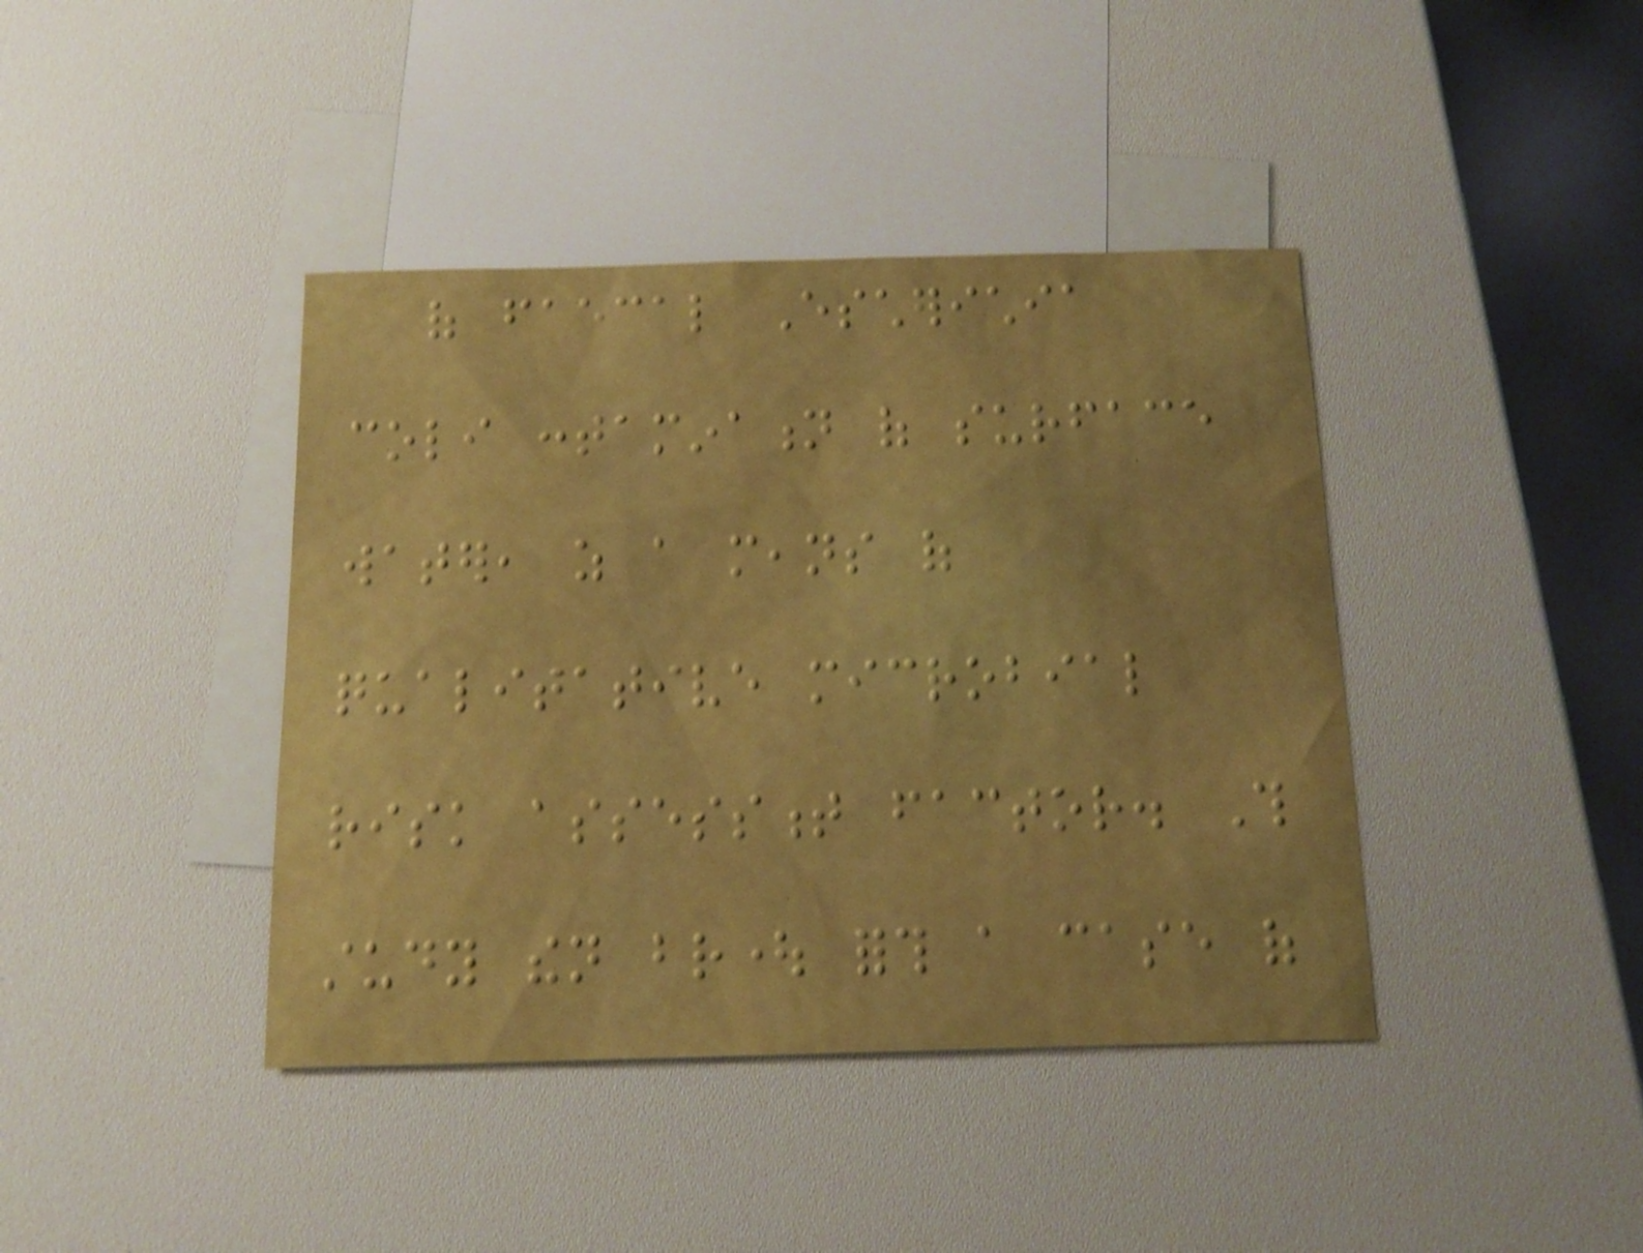of faecal Escherichia
coli contamination of surface
water, as a means of
qualitative microbial
risk assessment factor. This
study then brought forth a case of
